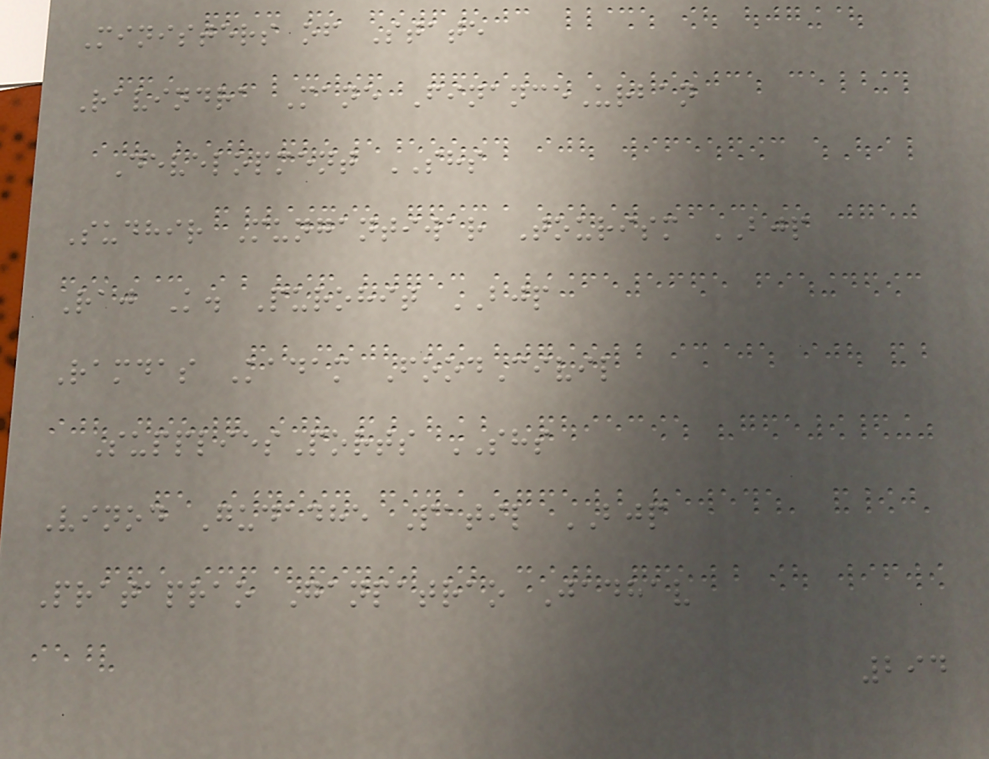Ministers of State
Ravindra Mane FinanceUrban
Development SHS
Sudhir Mungantiwar Tourism BJP
Raj K. Purohit BJP
Ramdas Kadam FoodCivil
SuppliesPorts SHS
Vinod Gudadhe Patil BJP
Prataprao Ganpatrao Jadhav
294
